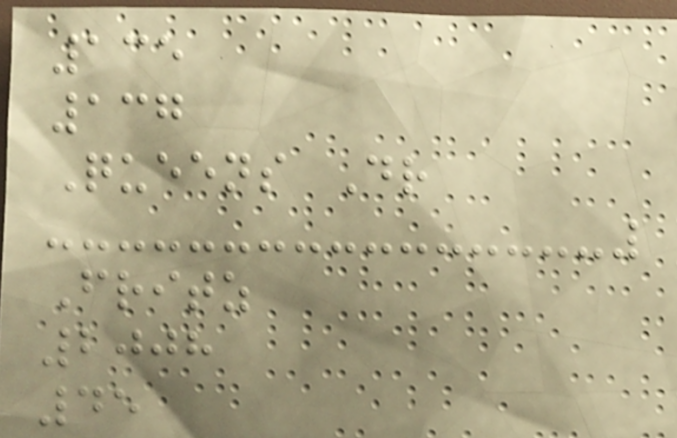135
137
Queens Dr
Fritz
2008
45
